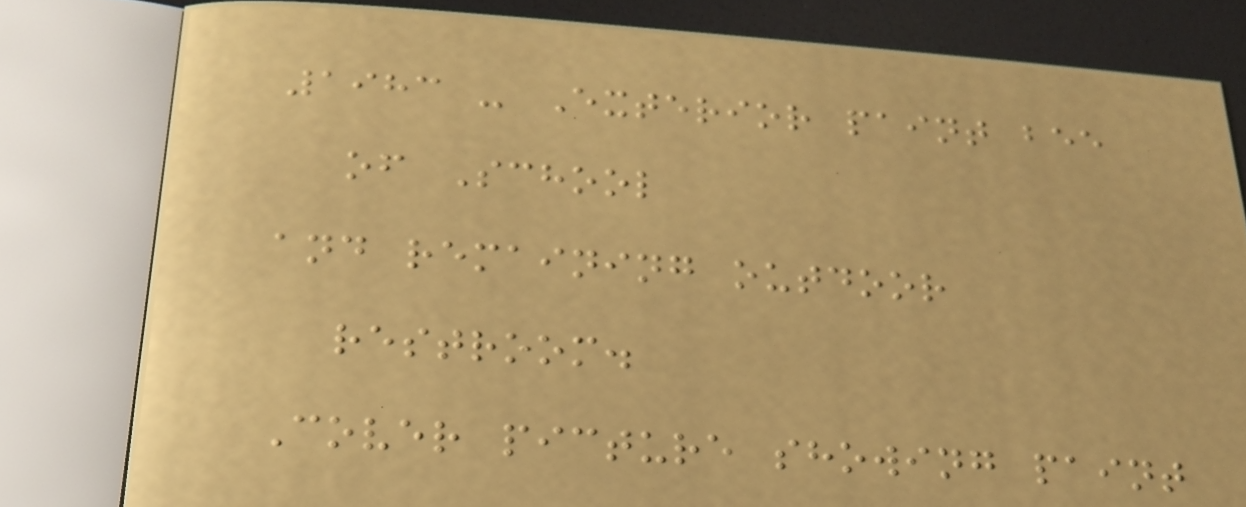1983 - Exterior paint bee
of School
and remaining outdoor
restroom.
Cover picture showing paint
